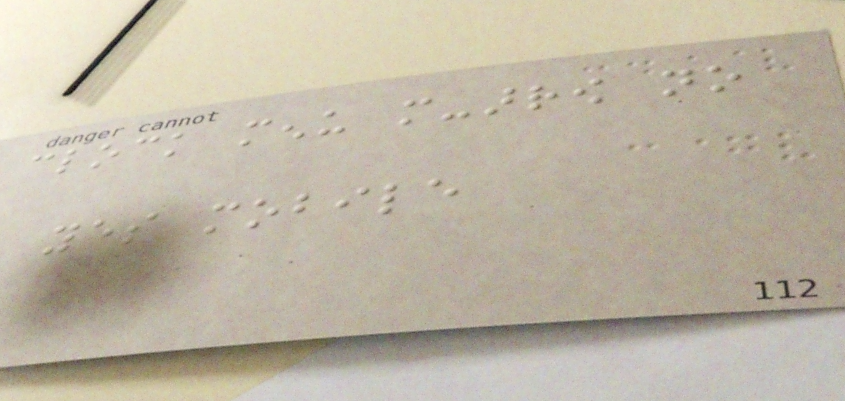clock menu more-arrow no
yes mobile
